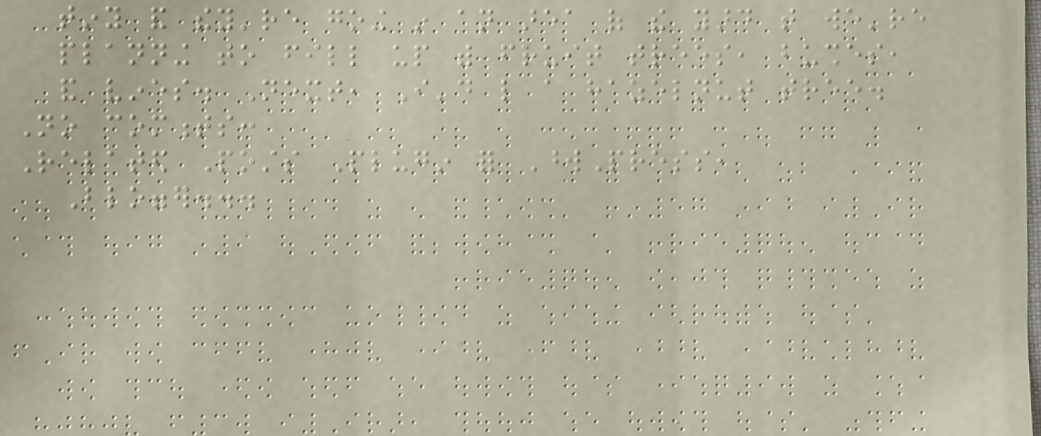tiny and they're going in an area of the yard that we're
planning to fill up with fruit trees, bushes,
and vines. Next, I'd like a hazelnut tree.
No comments:
Related Posts Plugin for WordPress,
Blogger...
